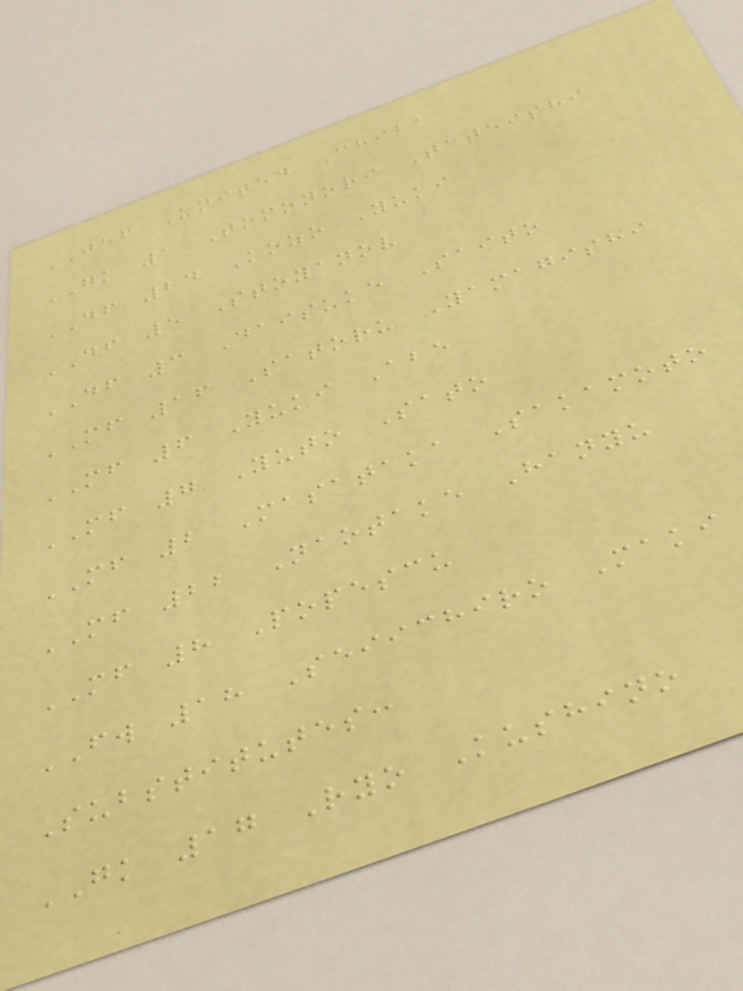JEF United Chiba
GK 1 Tomonori Tateishi
DF 24 Kozo Yuki
DF 5 Stoyanov
DF 3 Daisuke Saito
MF 16 Satoru Yamagishi
MF 6 Yuki Abe
MF 7 Yuto Sato
MF 2 Masataka Sakamoto
MF 22 Naotake Hanyu
MF 8 Popescu
FW 18 Seiichiro Maki
Substitutes:
GK 17 Ryo Kushino
